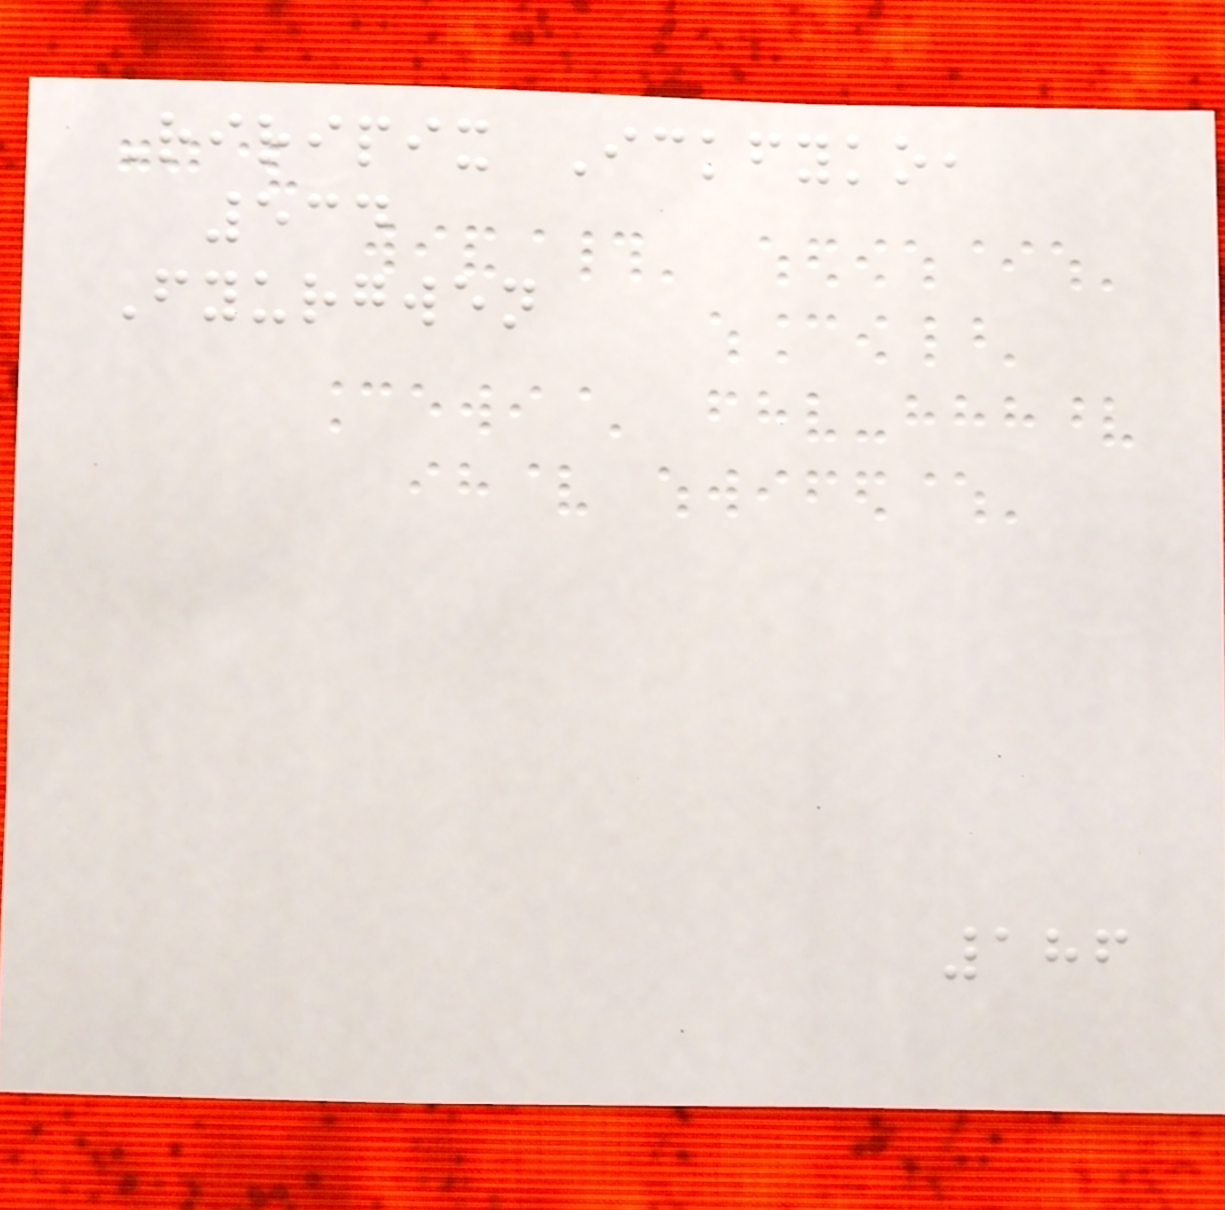Riripix Ickfyko,
534
Fyurgwen
186
